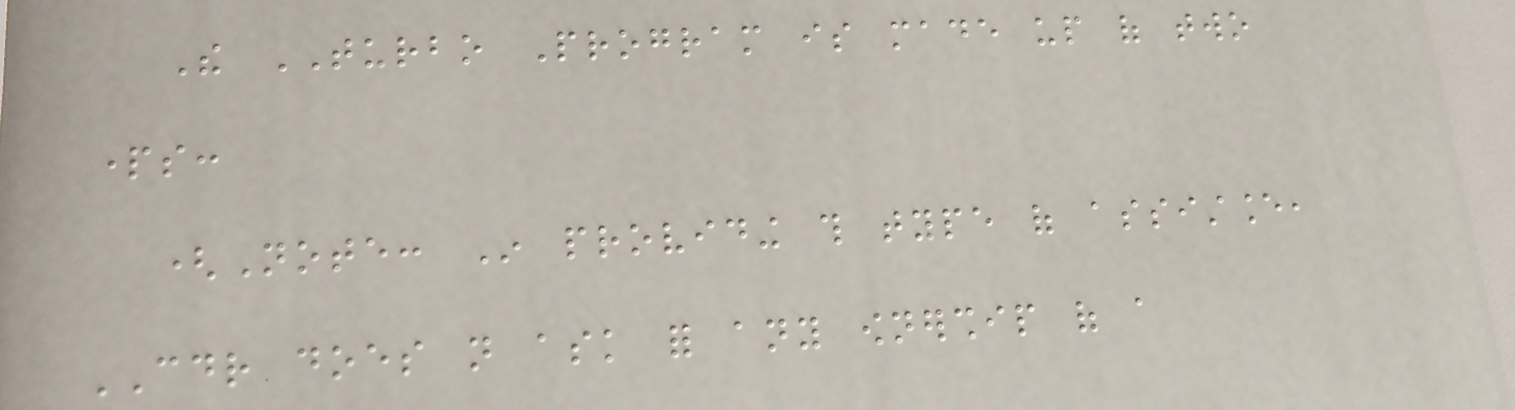The TURBO Program is made up of two
parts:
(Note: In providing this type of assistance,
CDR does not ask for any ownership of a
